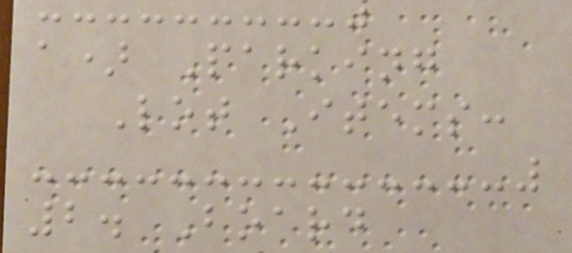a) Parking
Lot Items:
2. Board
